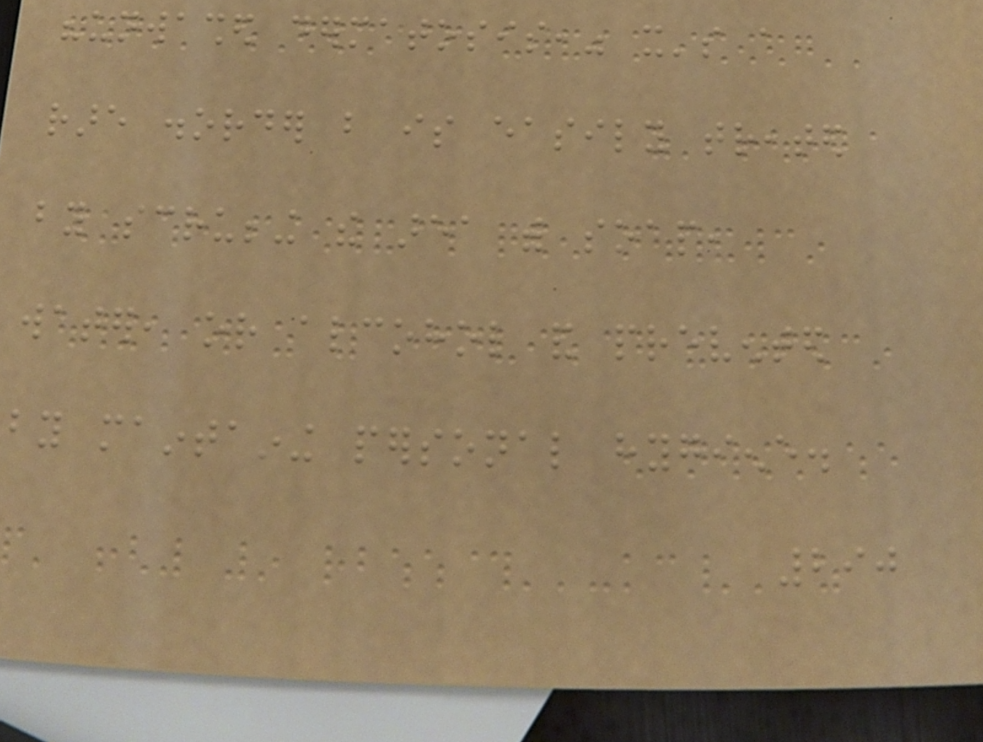"unwashed dermatosis," it's a
rare disorder but is easily treated
by scrubbing the area with soap,
water, or alcohol and prevented
by maintaining personal hygiene.
290
